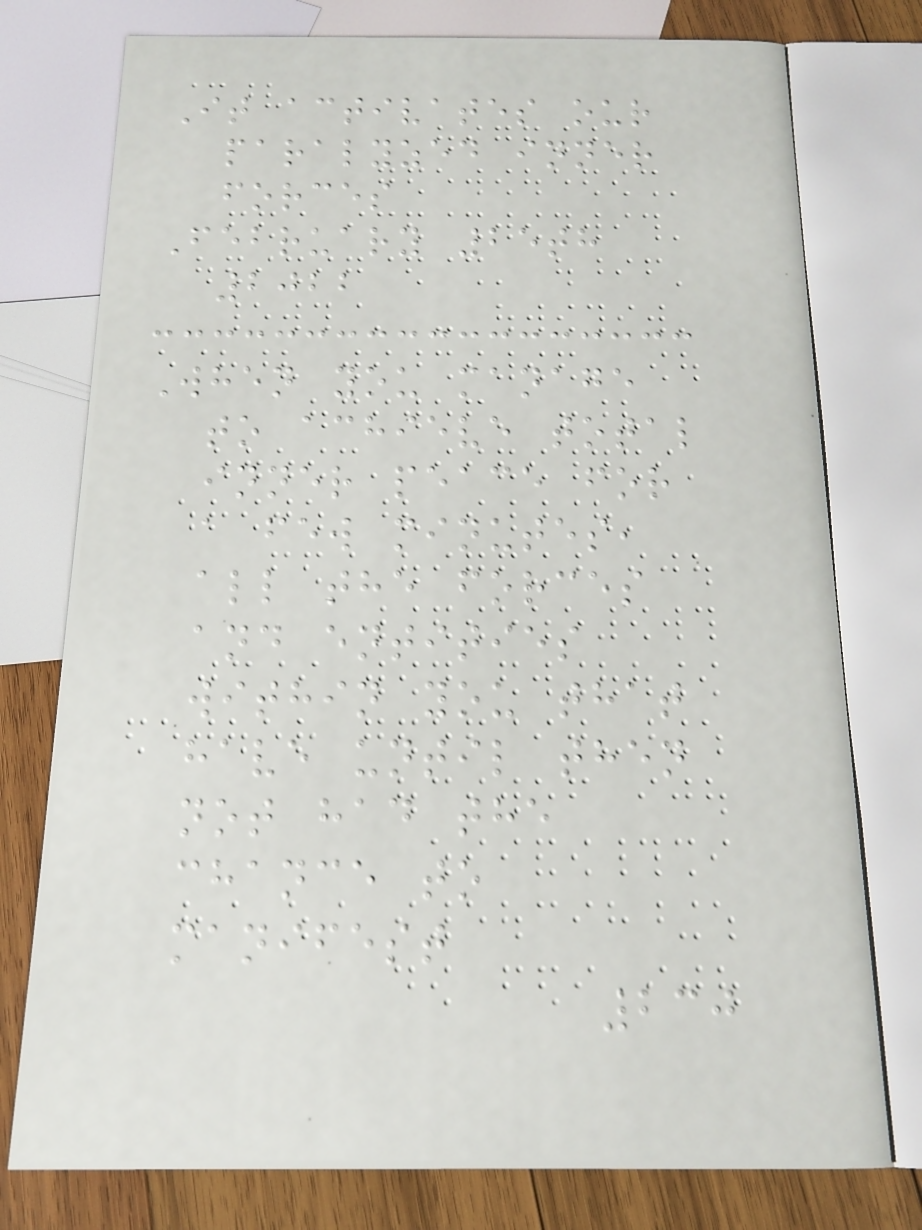It activates our
paralyzed inner
forces
February 25th
2022
When you manage
to achieve total
inner peace for
a few minutes,
all the forces
and entities
within you that
have until then
not had the
chance to
manifest
230
